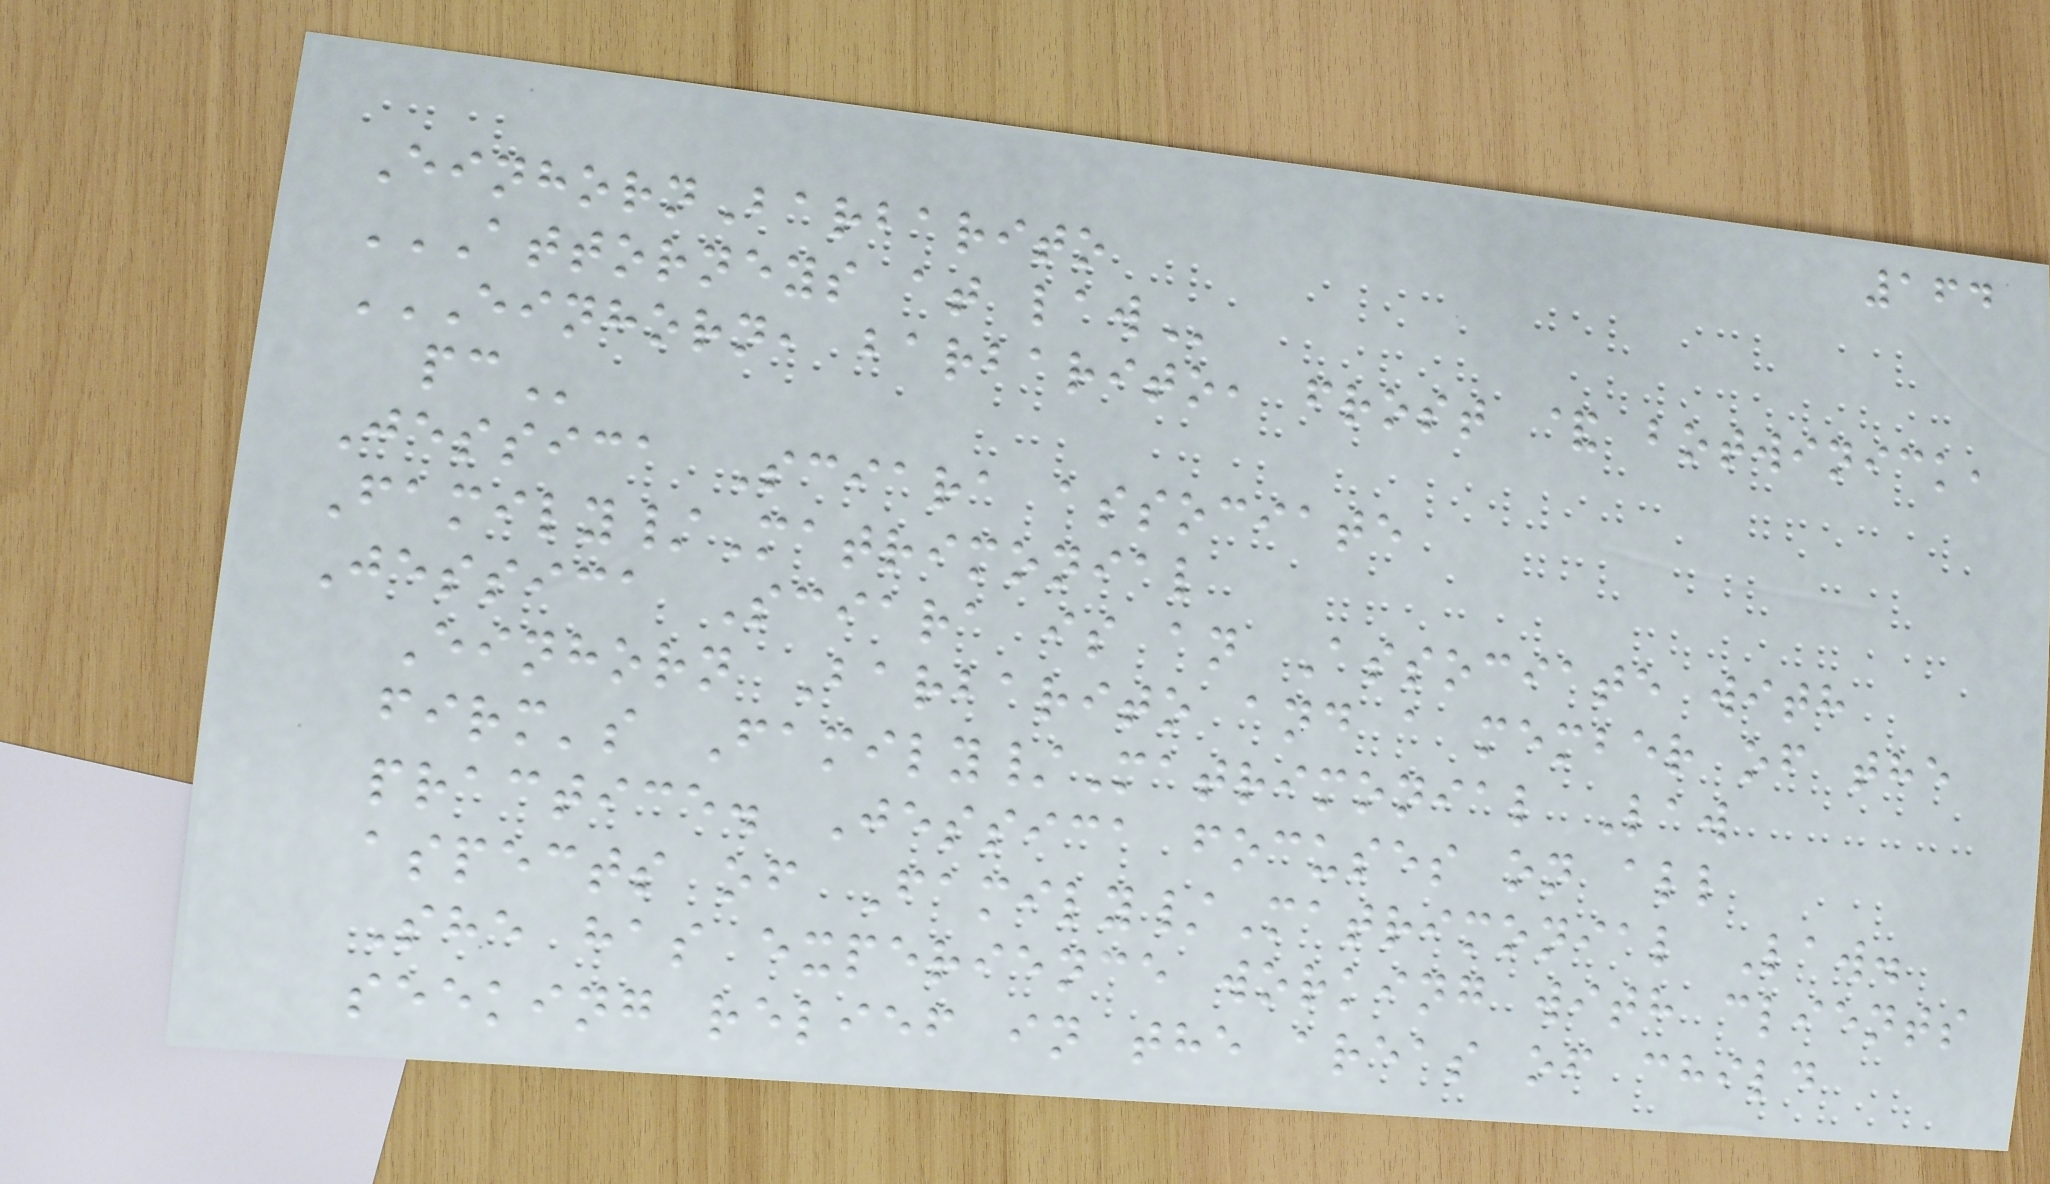164
EinhornBarbarito
ATTORNEYS AT LAW
EINHORN, BARBARITO, FROST & BOTWINICK,
PC
Jessica Sciara associate
Family/Matrimonial
Jessica Sciara is an Associate with
Einhorn Barbarito and a member of the
firm's Family/Matrimonial Law
practice. Jessica focuses on all
aspects of Family/Matrimonial Law.
She has experience working with clients
seeking relief in the areas of child
